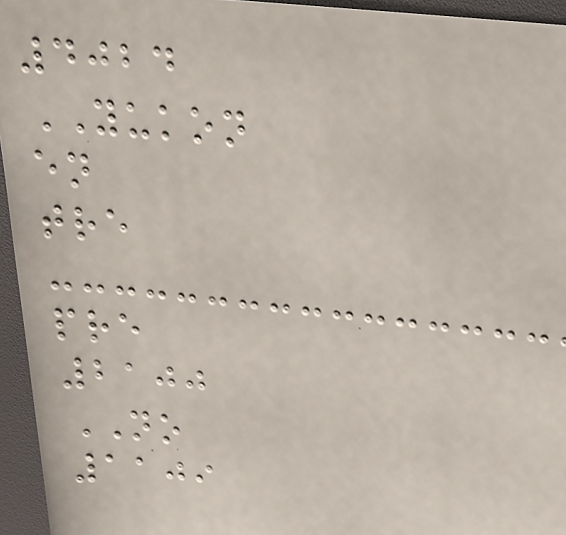4024
YUKON
en
tre
pre
2100
NO
1109
